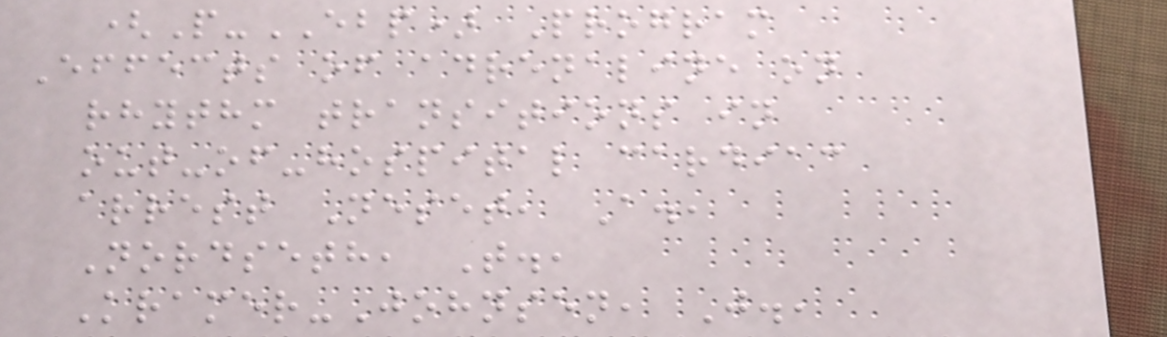(P-EBP) Program
Effects of adrenaline on
rhythm transitions in
out-of-hospital cardiac
arrest Neset, A.,
Nordseth, T.,
Kramer-Johnsen, J.,
